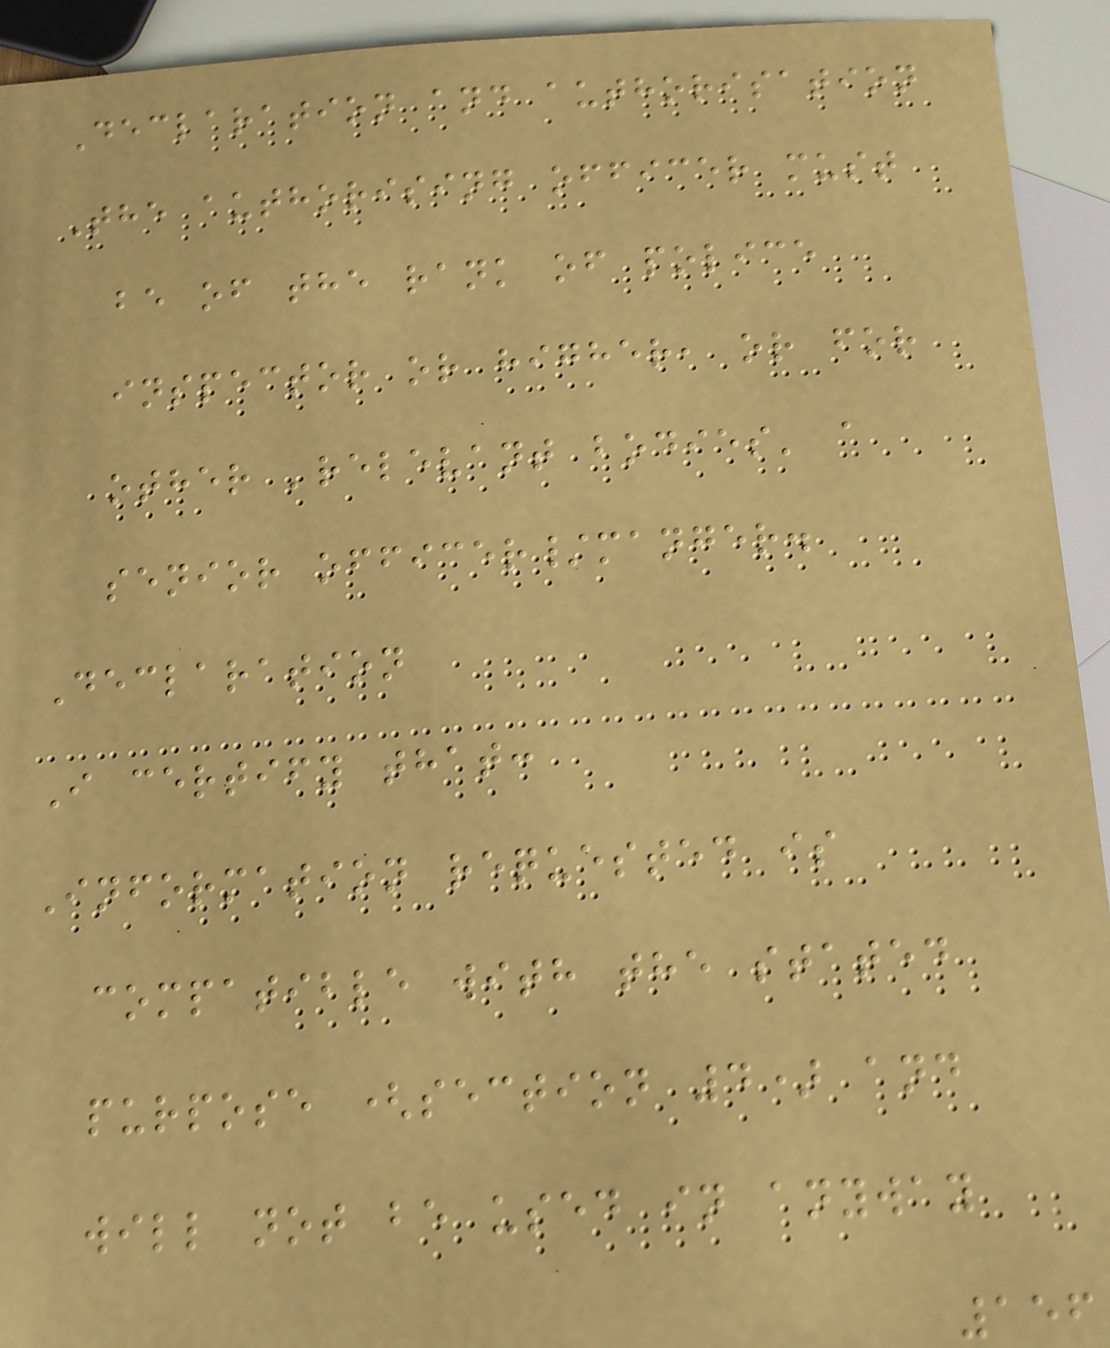Declaration and authorisation
The authorising officer must
be of the rank of police
inspector or higher, or for
other 'relevant bodies' a
senior officer/manger.
Declaration
I certify that:
Information requested is
compatible with the stated
purpose (section 4) and
will not be used in anyway
156
